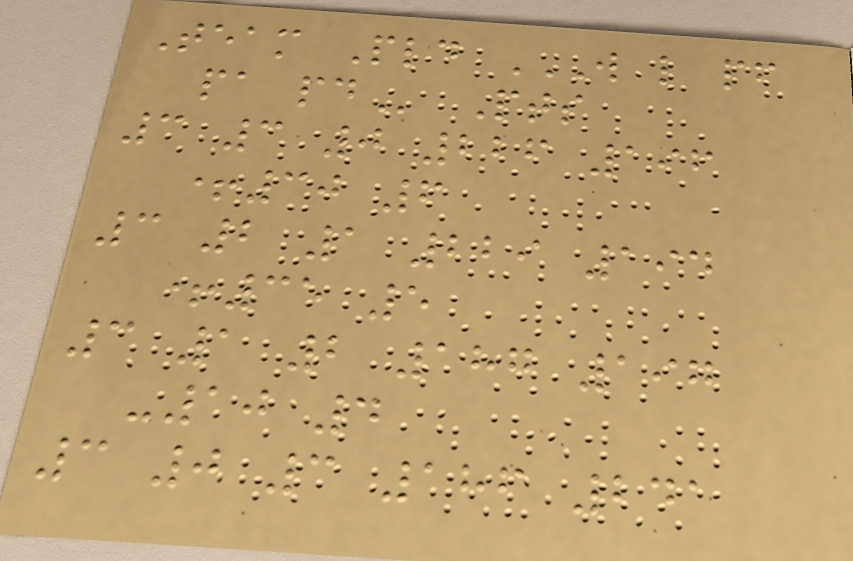Team Pld W L PF
PA PD Pts
3 3 0 226 196
+30 6
3 2 1 229 194
+35 5
3 1 2 187 197
-10 4
3 0 3 186 241
